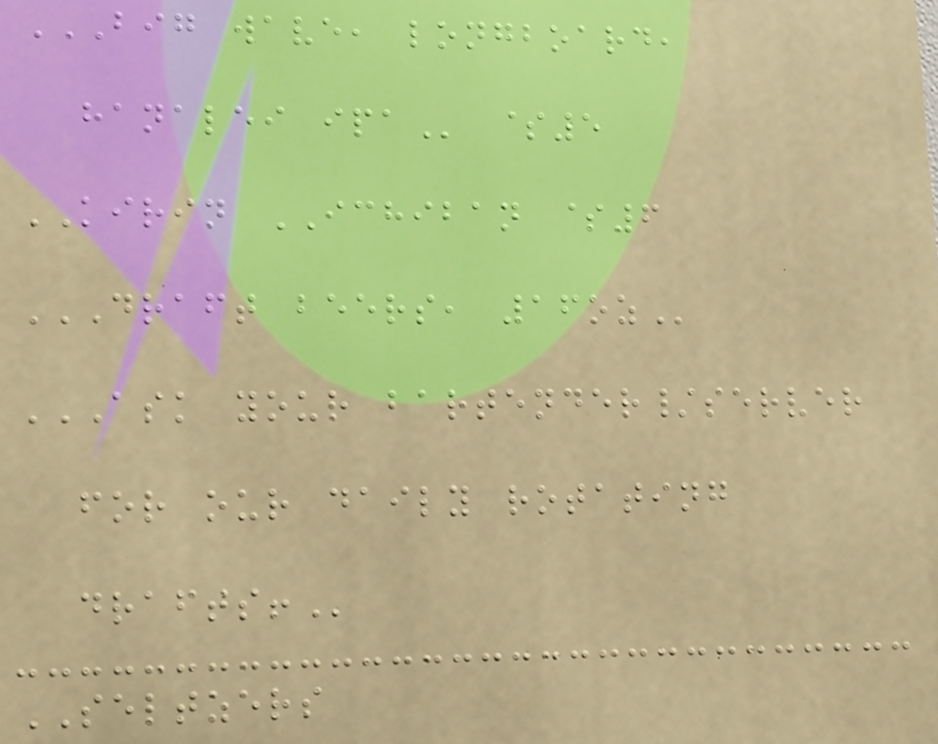BIG WAVE, LONGBOARD,
HANALEI IPA $5
KIRIN ICHIBAN $6
DRAFT BEERS, 16OZ
ASK YOUR BARTENDER/SERVER
FOR OUR DAILY ROTATING
DRAFTS!
SELTZERS
